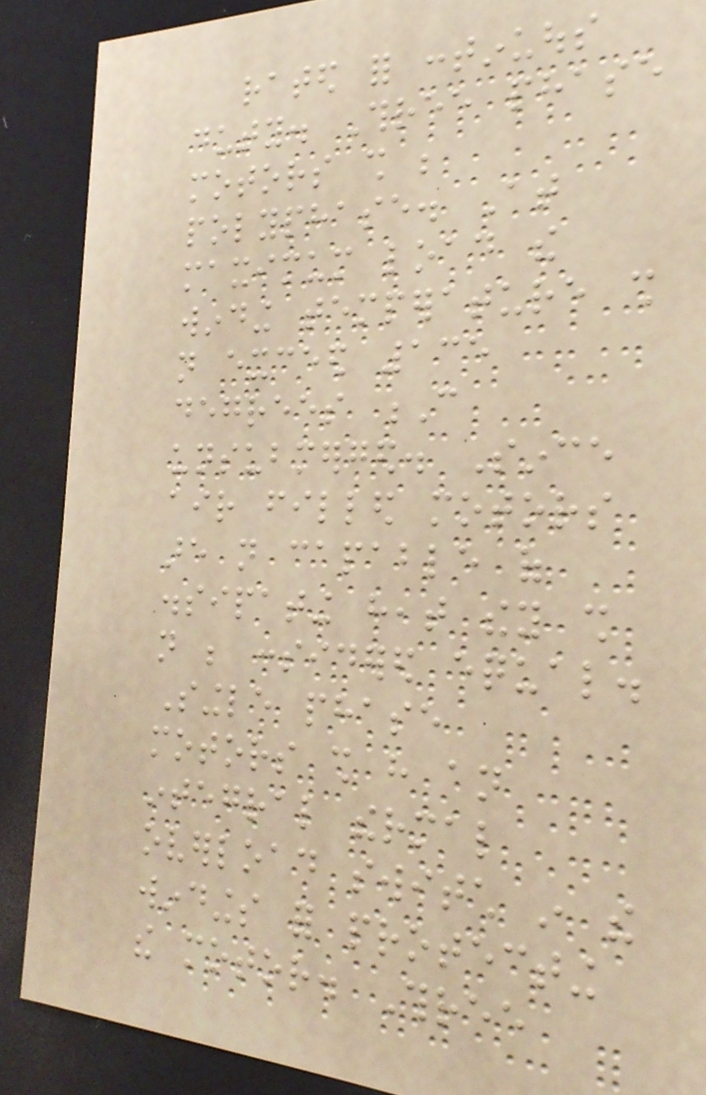rated for continuous
duty. Three phase
motors shall be
polyphase. At
maximum load the
winding temperature shall
not exceed 135
degrees C
unsubmerged. Since
air filled motors
are not capable of
dissipating heat they shall
not be considered equal.
Single phase
motors shall have an
integral thermal
overload switch in the
windings for protecting
the motor. Three
